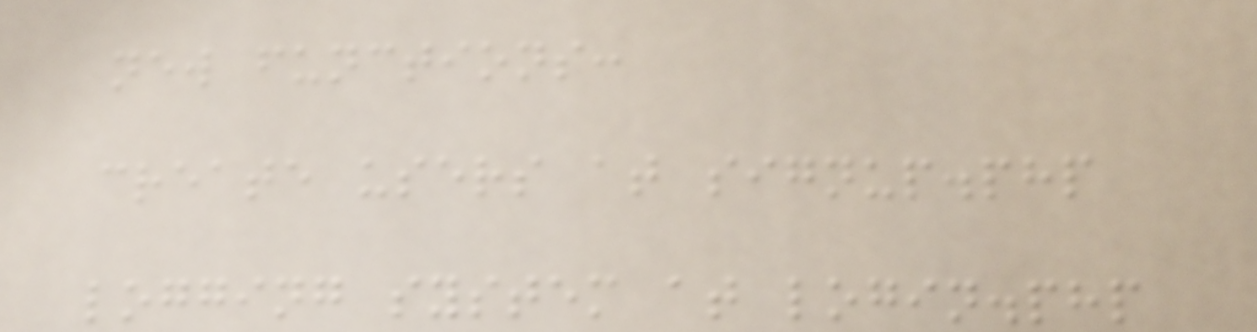new functions:
create users at signup.php
logging system at login.php
